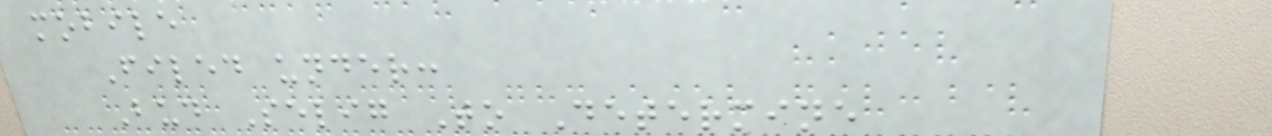mobile
Filed under:
Bud Selig To Determine
